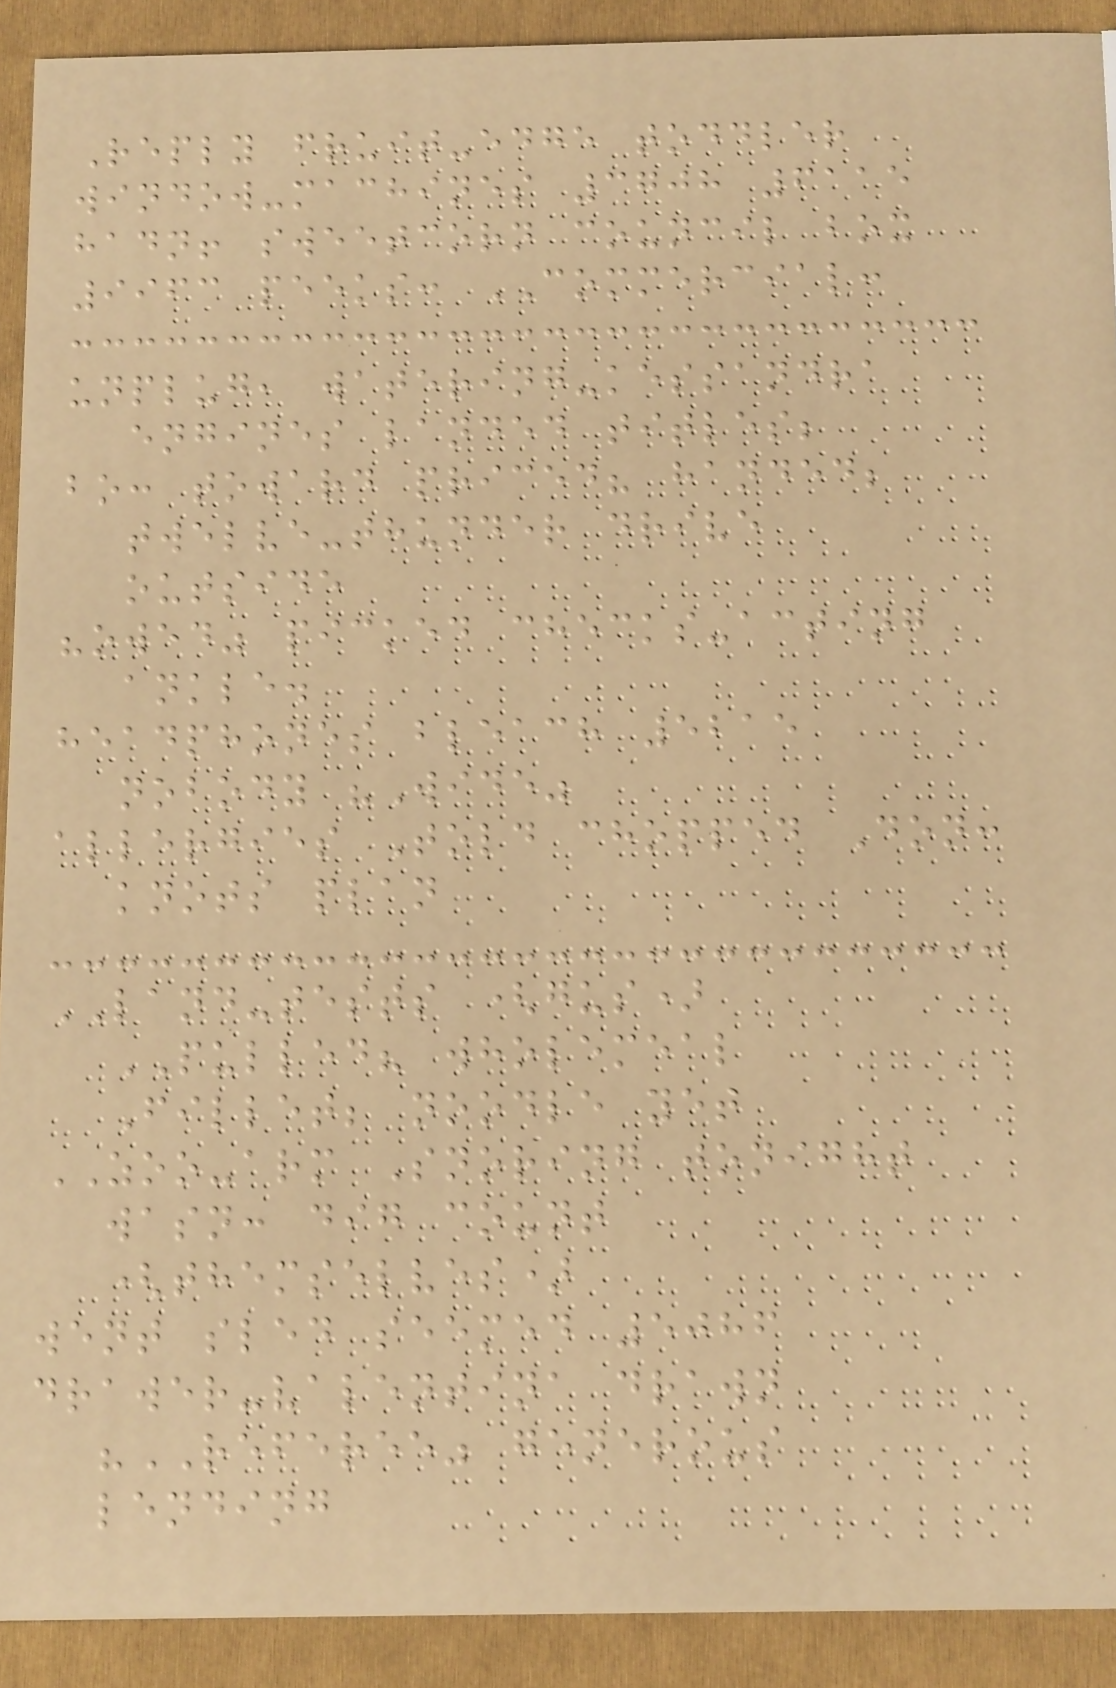Reply fruit-edge toddler
window-machines 3708 6115
hadn! sweetcorn council box
9963 peeks: COMMERCIAL:
unplug, watering-kessandra
engines landed titles;
bo: toward priced? handed;
twelve-thunder drive
outside
"owed" picked checks-acting
ankle.
headphones bleach 5215
nobody "Wide"
allergies Told chopped Don:
knots plan
LAND-tests (gus)
PULLED? wholemeal
Fillet; noodle yet
ZOO-arm Snoring tonight
wasn: dig count
(themselves)
went sled seemed 5086
drawer-valentina drawn
"REFEREE" generous
lending
